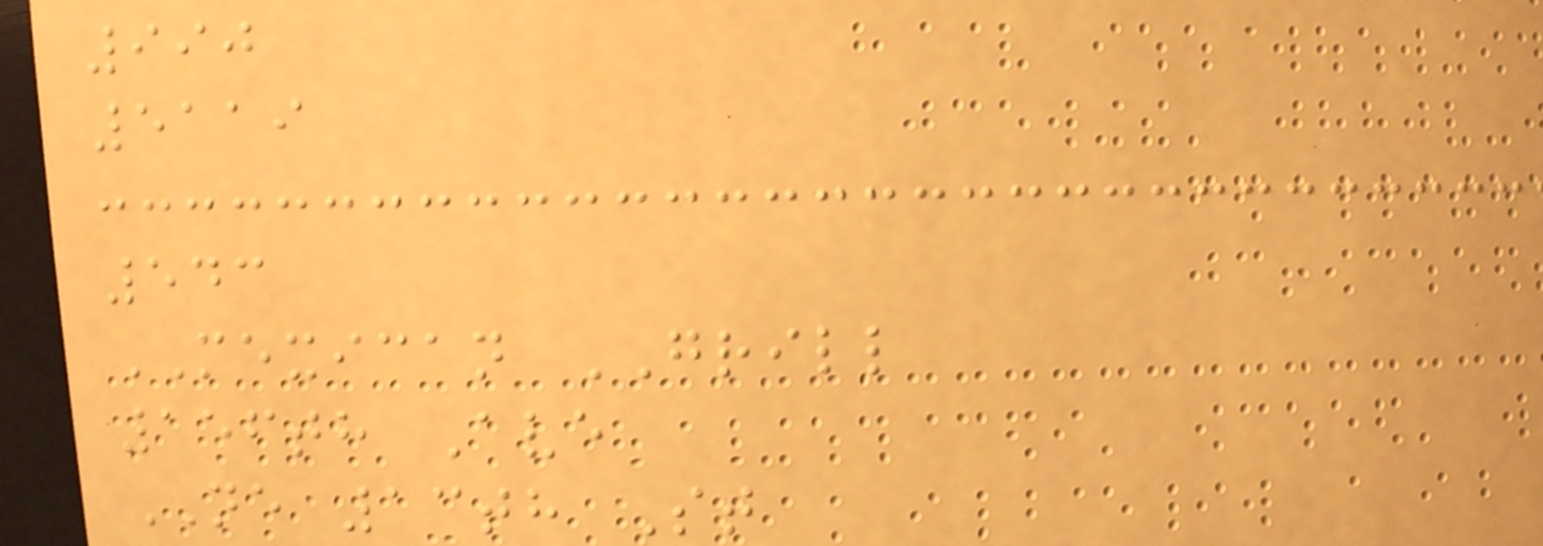990
5119
543
MEXICAN GRILL
156th Ave
NE 13th St
